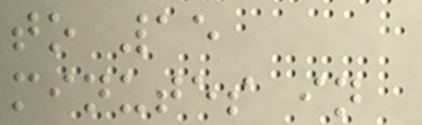to 15
minutes in
